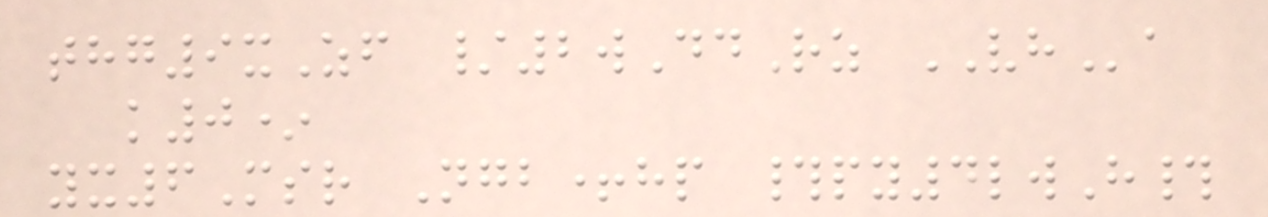thg9xZf /2wDdRz VHa
k0*
yx6Msr Ngb+hp #py4lwH#
